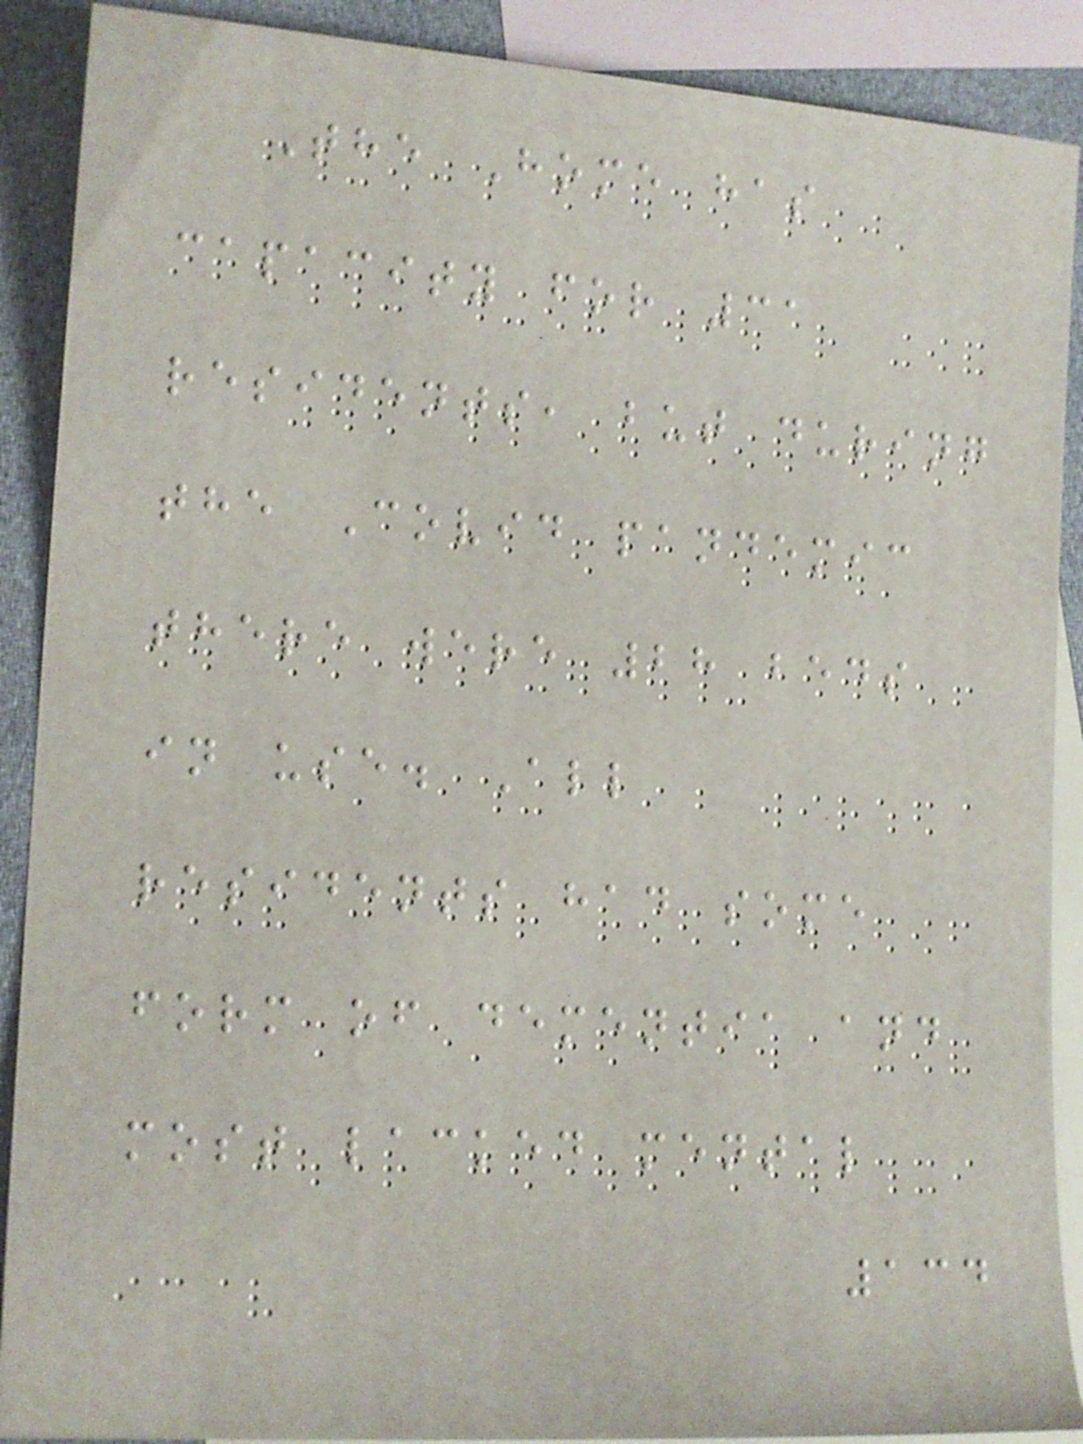The Home has
capacity for 31
residents, but during
the Covid pandemic
there were 28 beds
in use. All
residents had some
form of dementia and
most lacked mental
134
